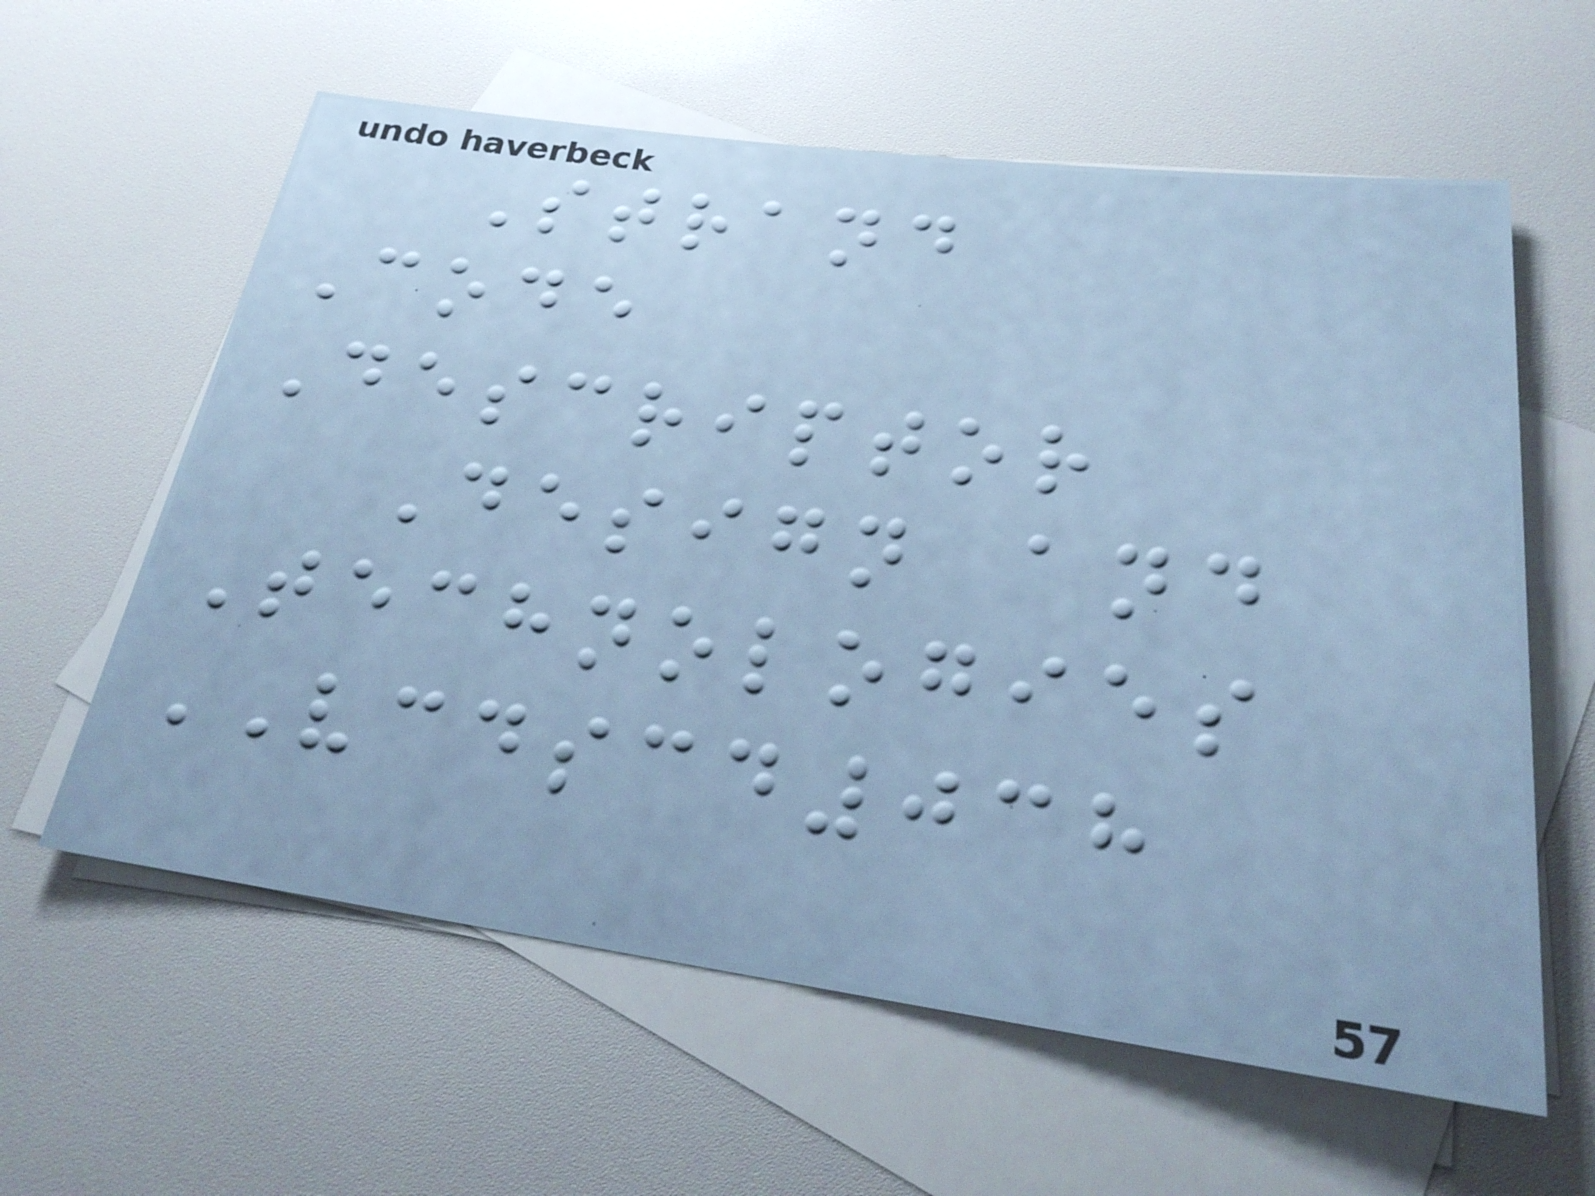Strand
Code
Descriptor
Design and
Technologies
VCDSCD038
